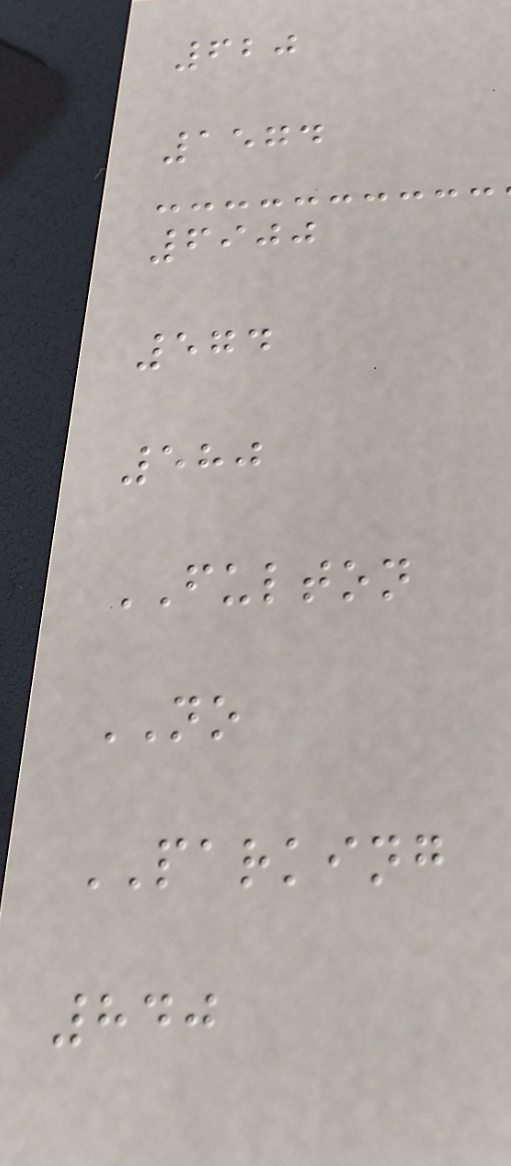620
1574
6900
574
580
FULTON
NO
PARKING
840
